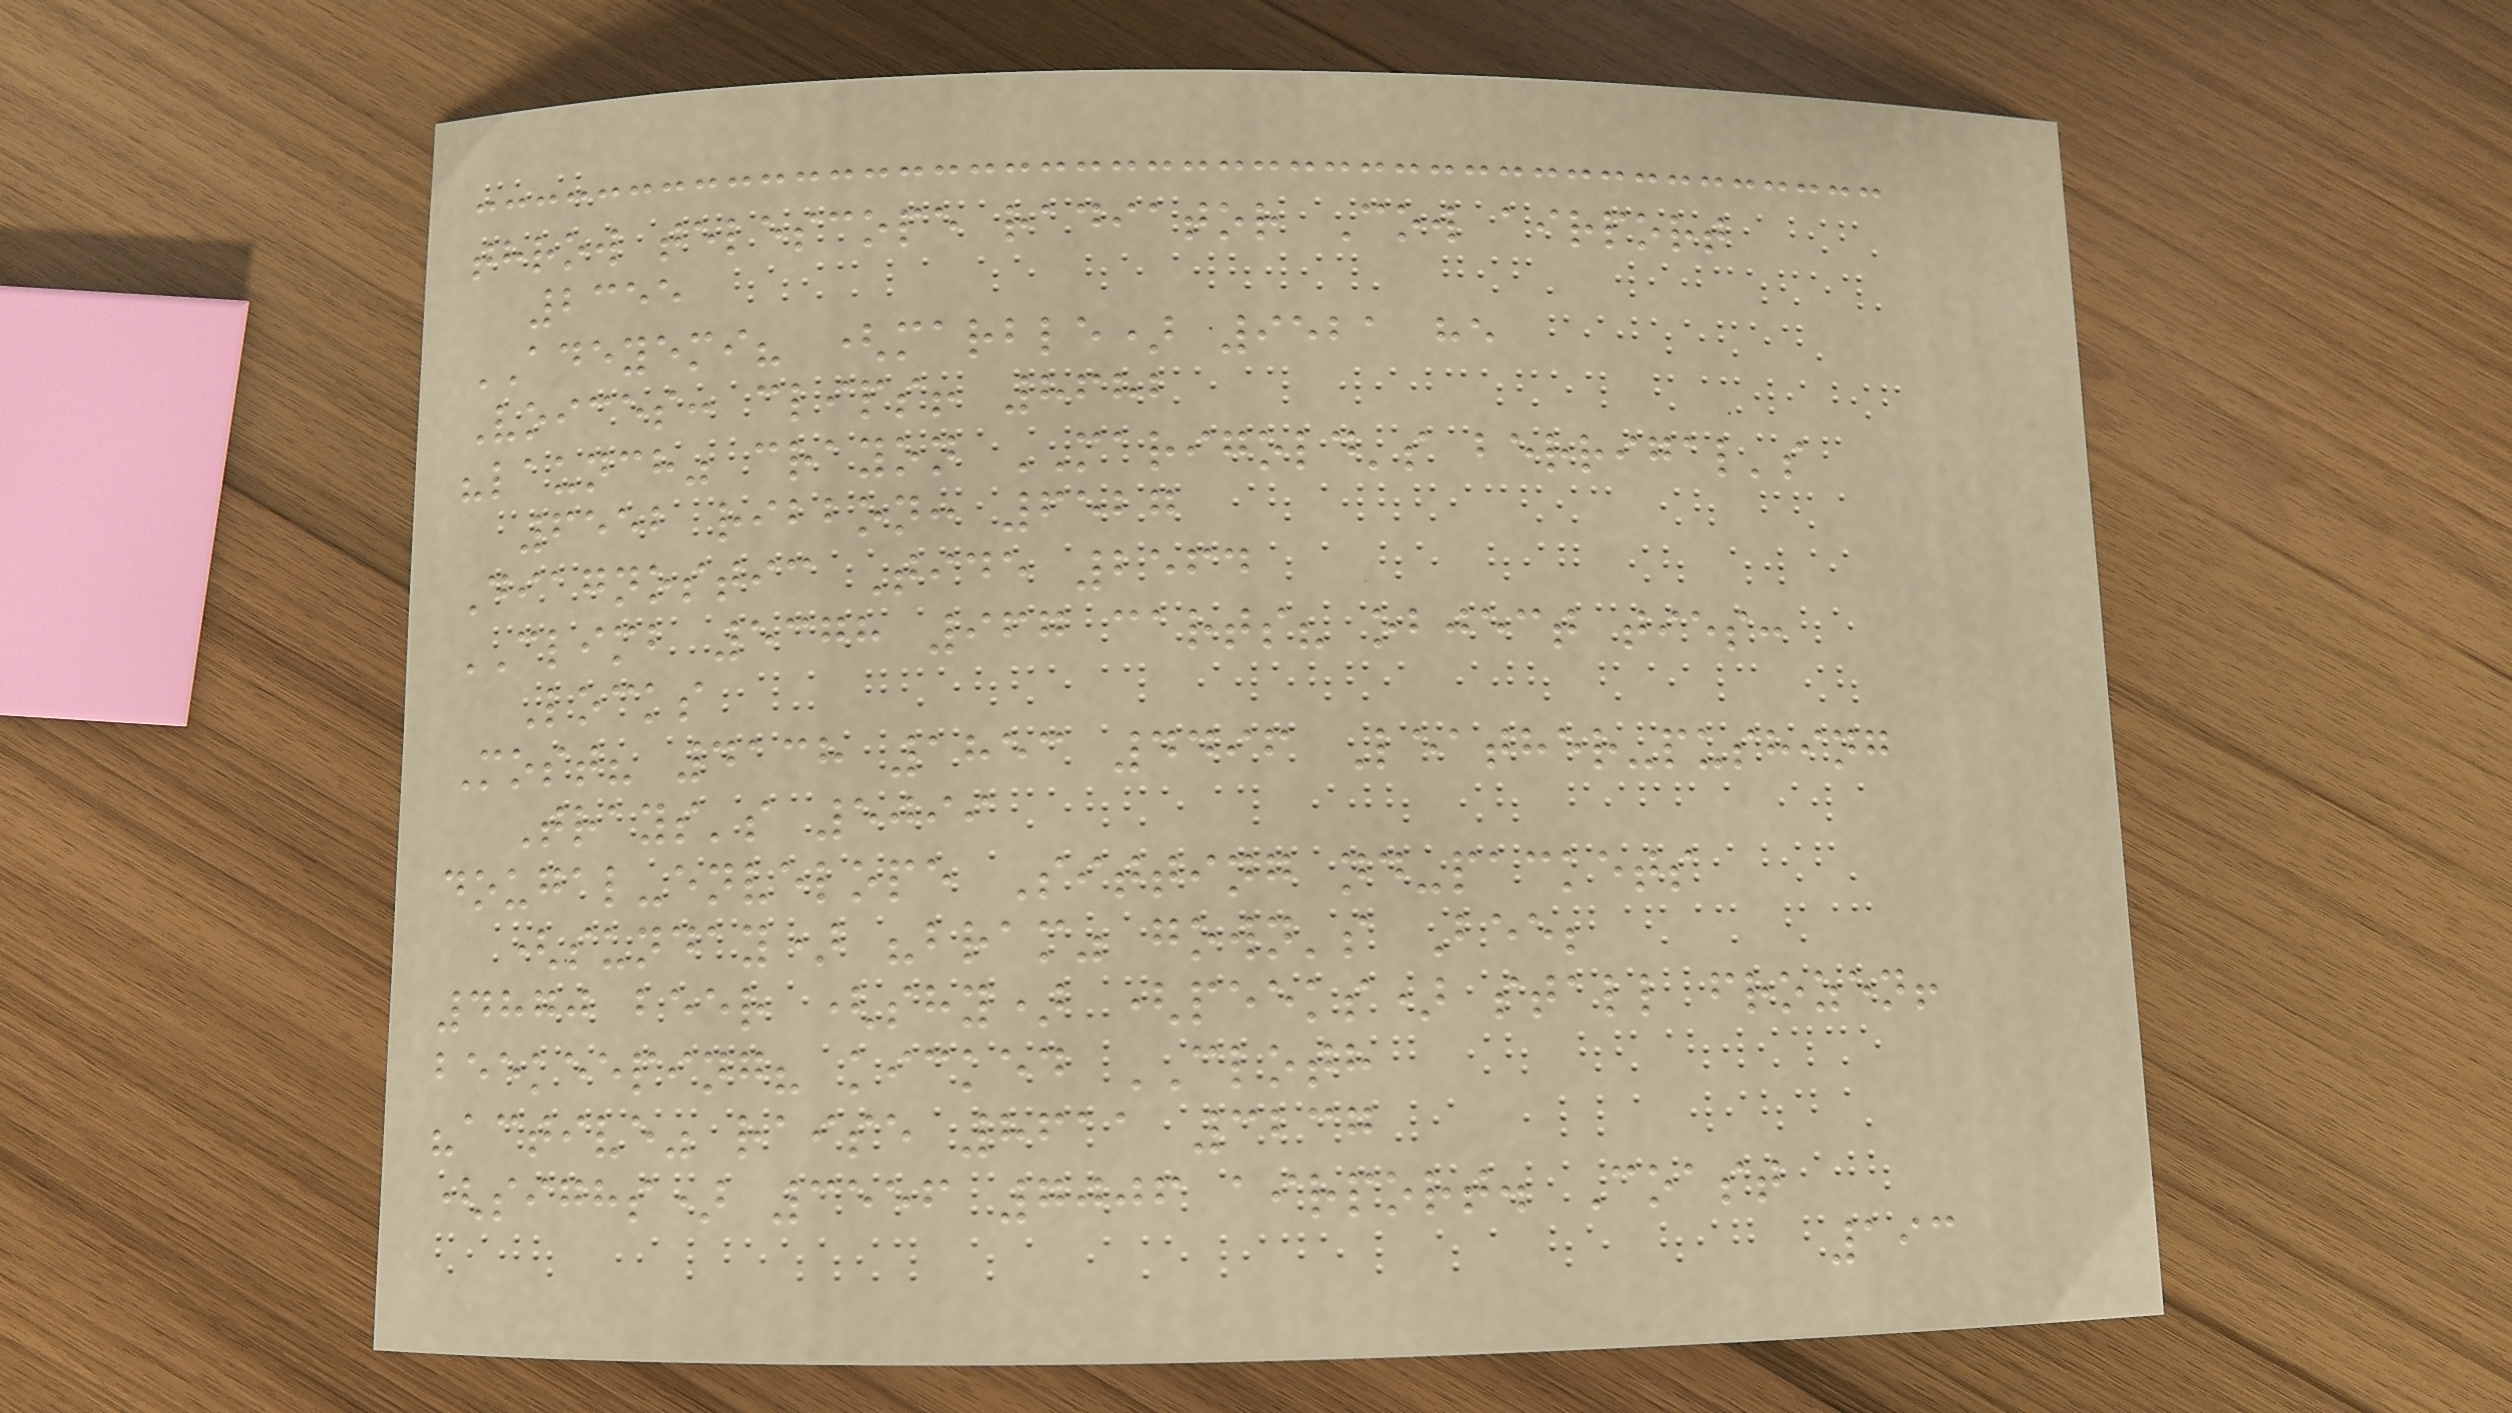throw telescope radiator Cow airport
2355
ADEYEMI? (marble) 9521 he
Voices: clips! 8682
"launch" crayon MARIGOLD's berrigal's
6552 ribbon: 6527
Diagnostic Tide 2564
CLIMB 5378 967 carts? object ties:
Locks
Most? 4138 1853 4496 Leather-pushing
Trays's 5099
dougal-envelope Sitting nd-packets
(sunday) "bram" gown's Bee;
4870 beer (shy) (peeks) stall frozen!
beekeeping? kicked CLOTH
"active" raise 8611 3237
(sighs) 3556 7006 airport. Coast
193
